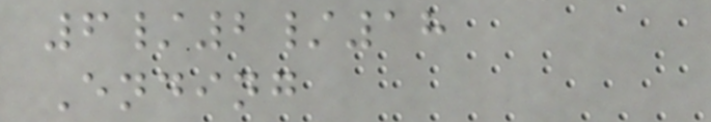6/2/18
Ending
